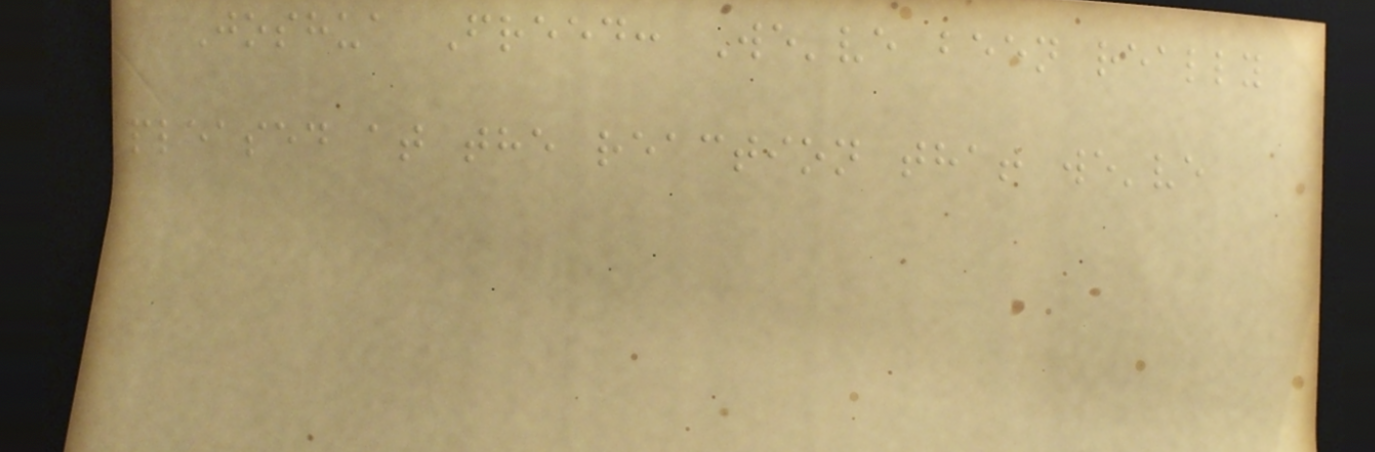Joshua Freed: We've been really
pleased at the reaction that we've
